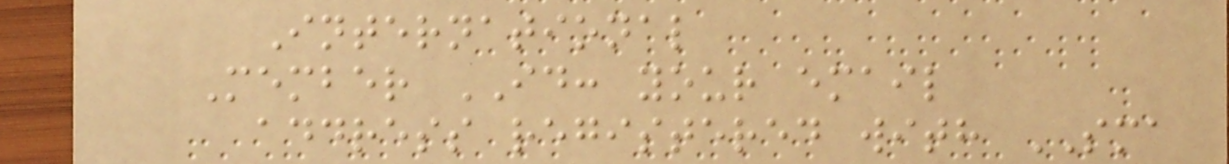International
Member ID: your email
address registered with SMA
